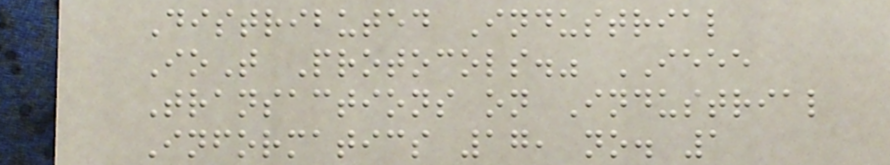Distributed Industrial
IoT Protocols." IEEE
Transactions on Industrial
Informatics 17, no. 1
